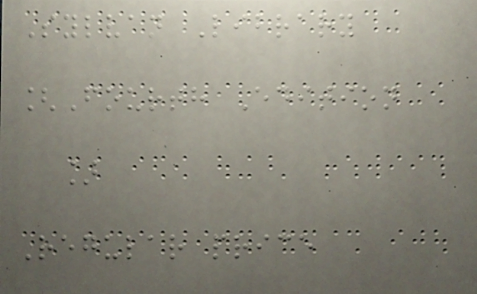Sylvan Library
[Fourth Edition
]
Regular price
